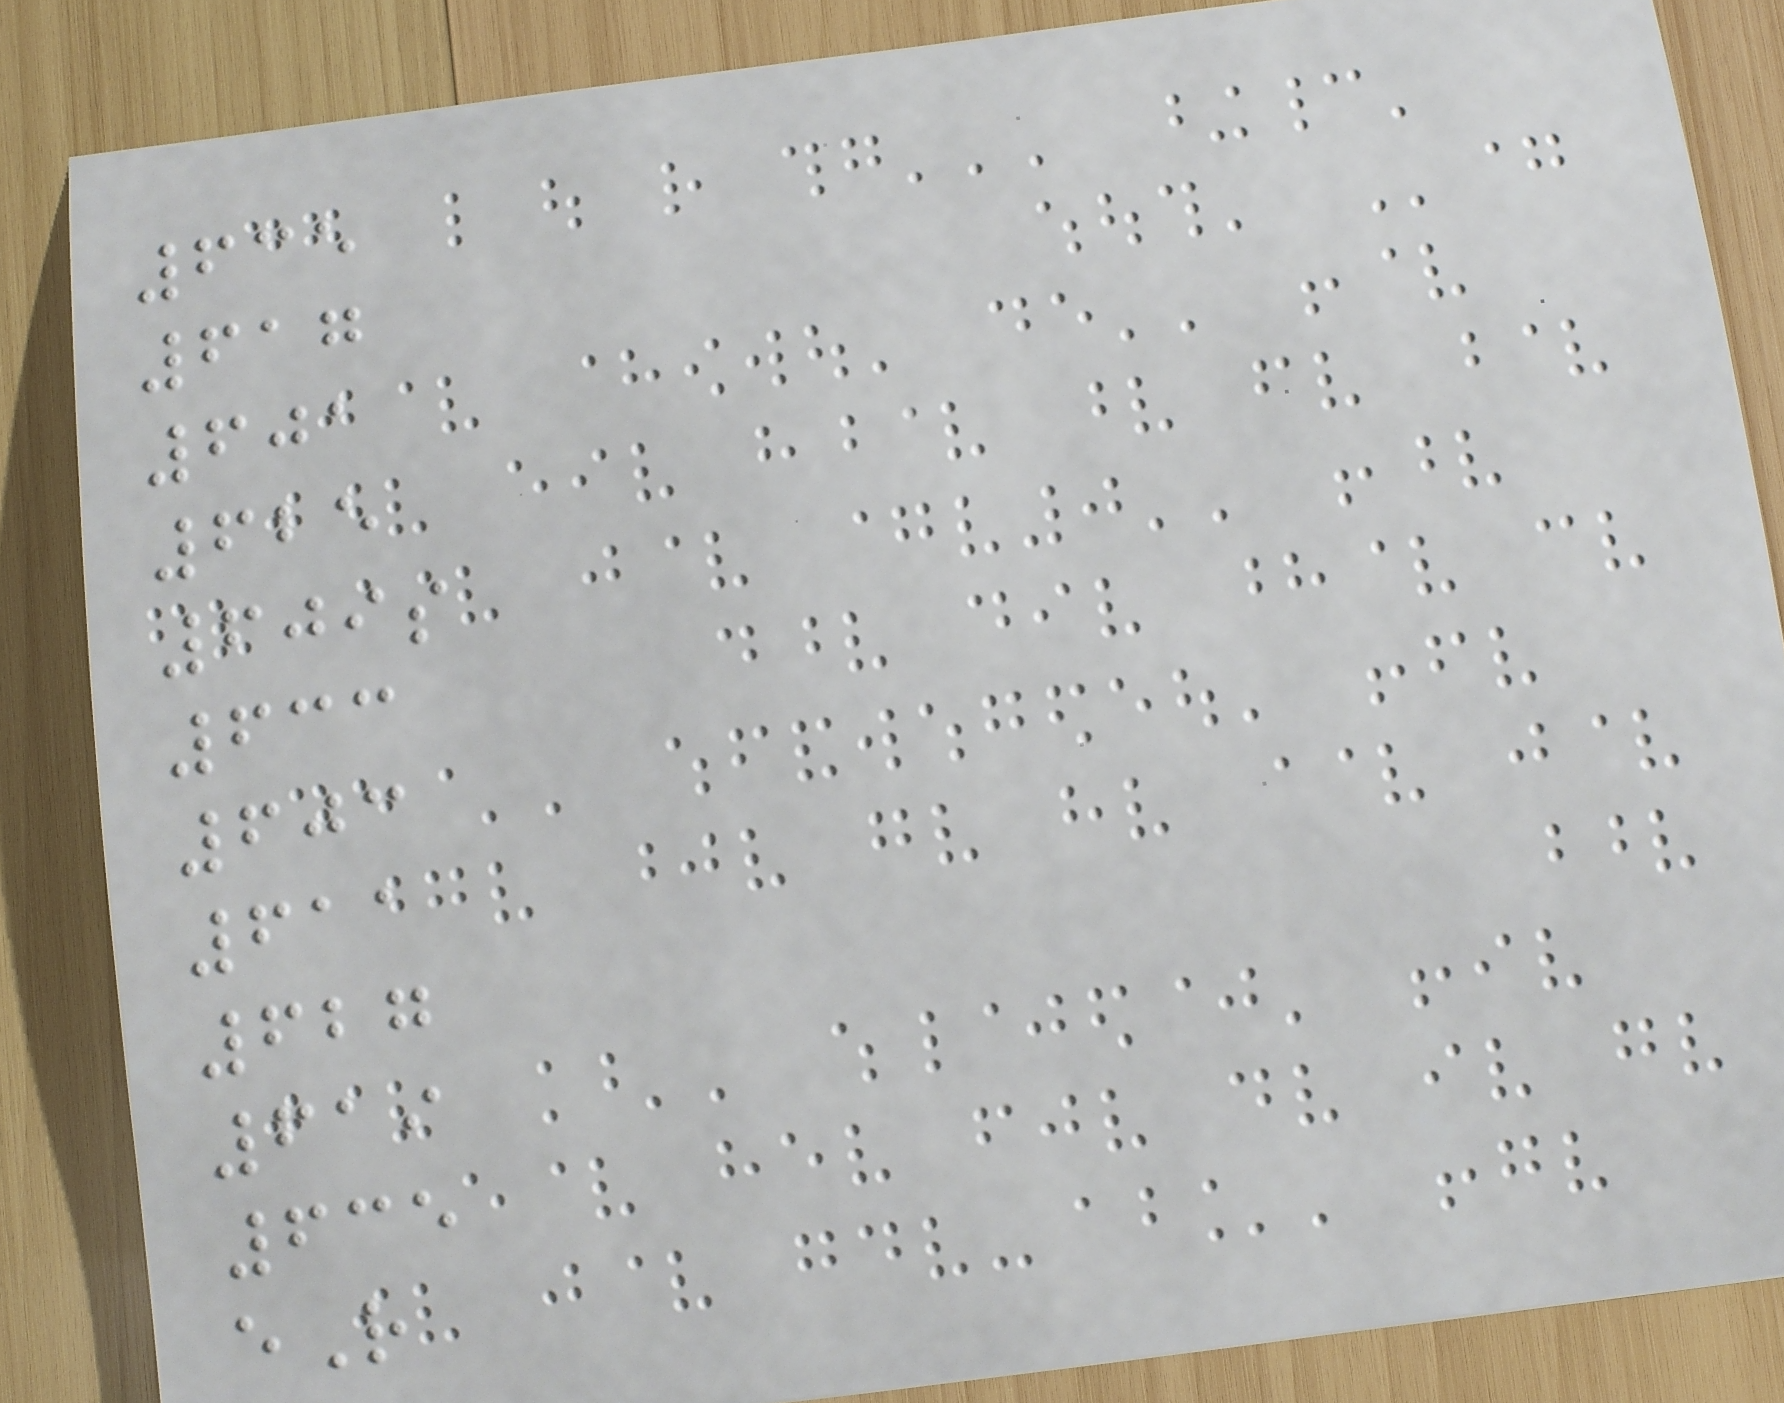635
617
601
625
609s
633
603
611
627
619
635
eR
